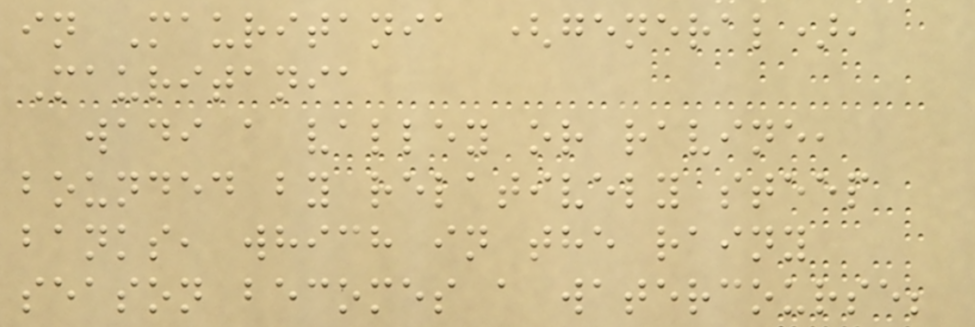in Mauritania (general),
Mauritania
wadi a valley or ravine,
bounded by relatively steep
banks, which in the rainy
season becomes a watercourse;
